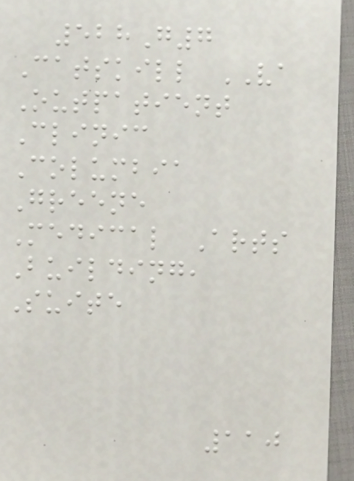528G7
Catskill VA
Outpatient
Clinic
Columbia
Greene
Medical Arts
Building,
Suite
110
